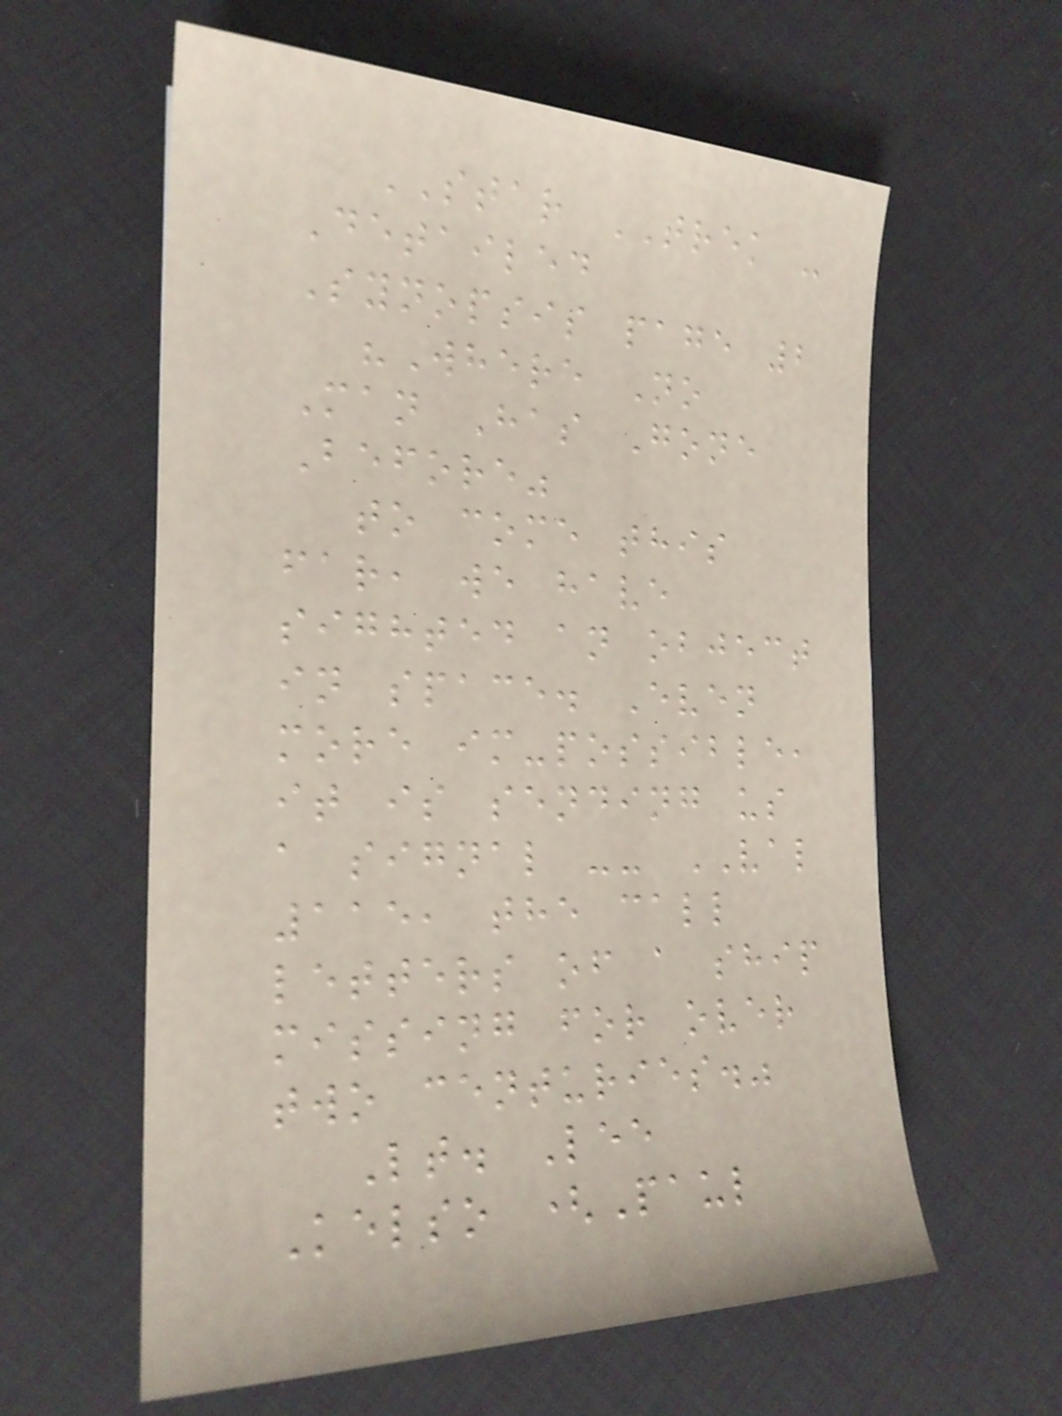STAR TREK -
Detailed
Synopsis page 2
"Where No
Man Has Gone
Before"
to come this
far, we have
sighted an object
in space. Even
more im-possible,
it is sending us
a signal -- VAL
115, the call
letters of a ship
missing for over
two centuries."
Lt. Lee
Kelso (Paul
